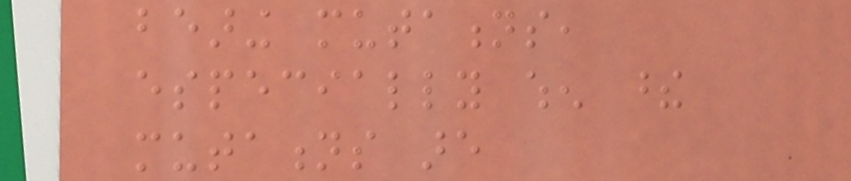bearing mutations,
especially when these
mutations are
